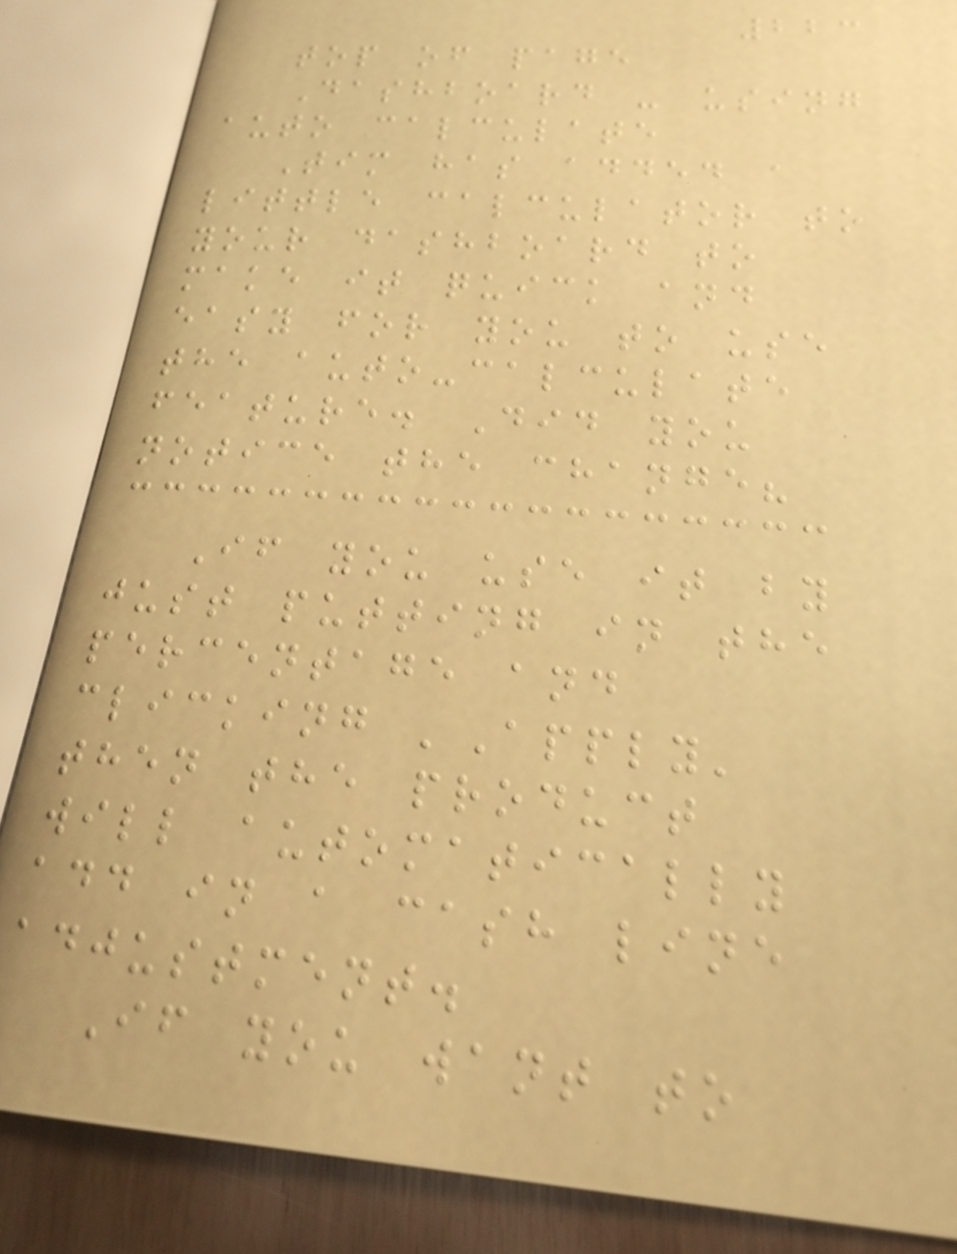223
top of page
Dashboard - using
auto calculate
Tim has added a
little calculator to
your dashboard to
make it quick and
easy for you to use
the auto-calculate
feature. Did you
notice the change?
If you use it by
just putting in the
percentage and
clicking 'Apply'
then the product
will automatically
add in a cash line
adjustment.
If you want to
